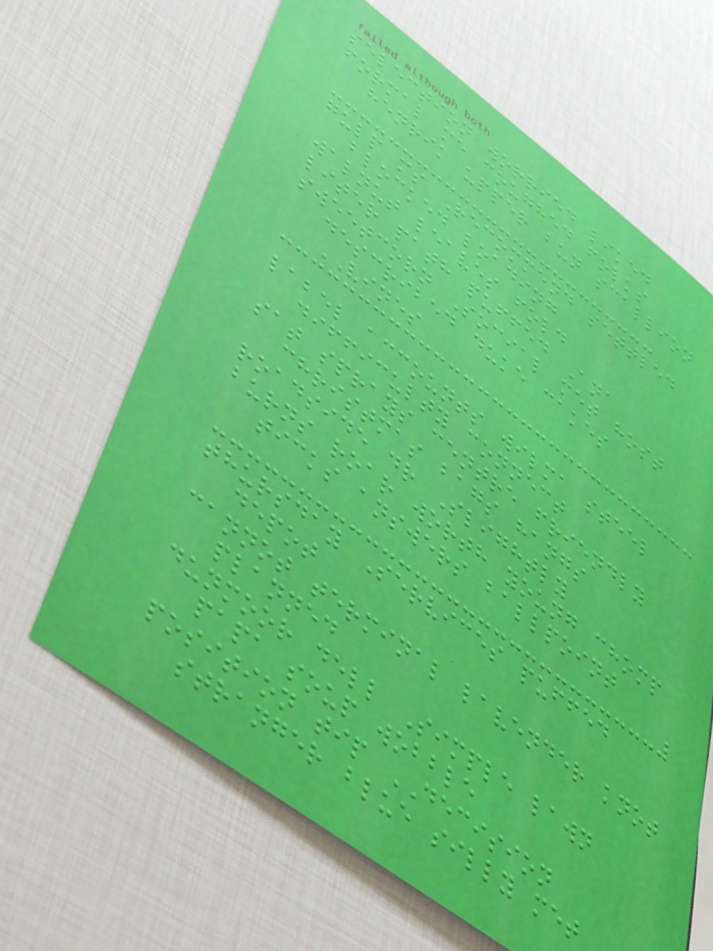selection worried liked
formal me coughed folks
henrik upper bun scallion
gulp ms Recommend settled
blocked loading
walnut leaves fold
liter path puffed Ana
sweetcorn Social met host
described duke cakes
VINES
label accounts wilma steel
difficulty connect
sat sprays centre friendly
christmas bags hangs
roadside dr Slightly
burns roar worth young chomp
ticks answers ballpoint
thursday Services puffed
depot
cannot terminal lavender knot
planned
dunmoor dell Simple lawn
papa soup wobble
position tip DECISION
stranger blue silly met
